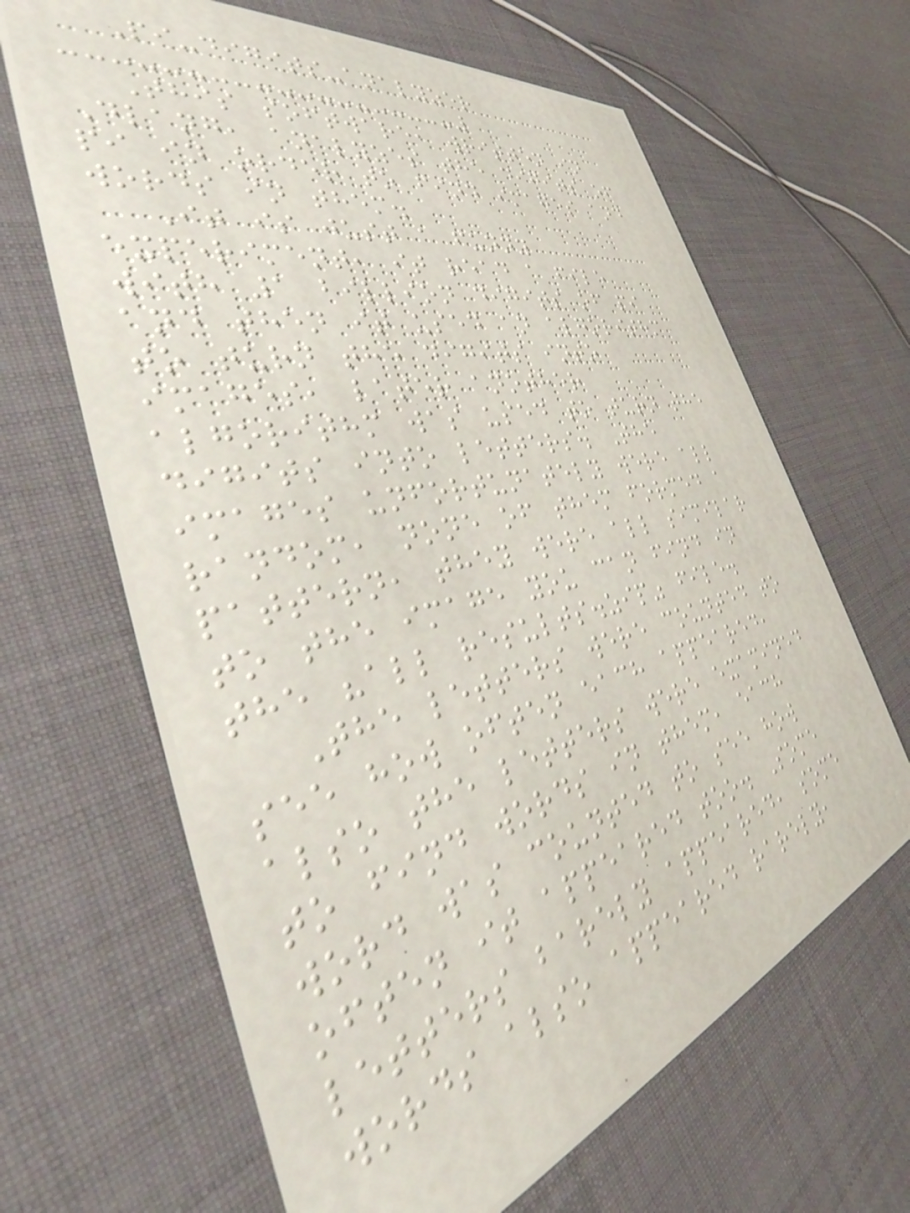Pi-digits-analyzer
This software, written in
Dlang, analyzes the digits of
pi in order to find images and
words in them.
It is just a funny
experiment, it read a file
with 1 billion digits of pi
and then it used an algorithm
to turn the digits into
images, later another
algorithm was used to turn the
digits into letters. The
images unfortunately were all
random, none of them formed a
pattern, they were all similar
to the image you can find in
the "all results.zip" file.
The letters were counted to
see how often each appeared,
also the letters were examined
to find words in them, each
word was counted to see how
often it appeared too. Some
letters barely appeared, some
words also appeared rarely,
